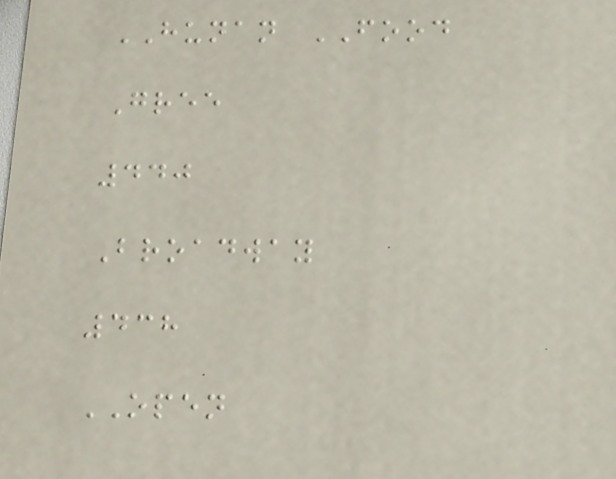HUNAN FOOD
Gree
440
Broadway
438
OPEN
